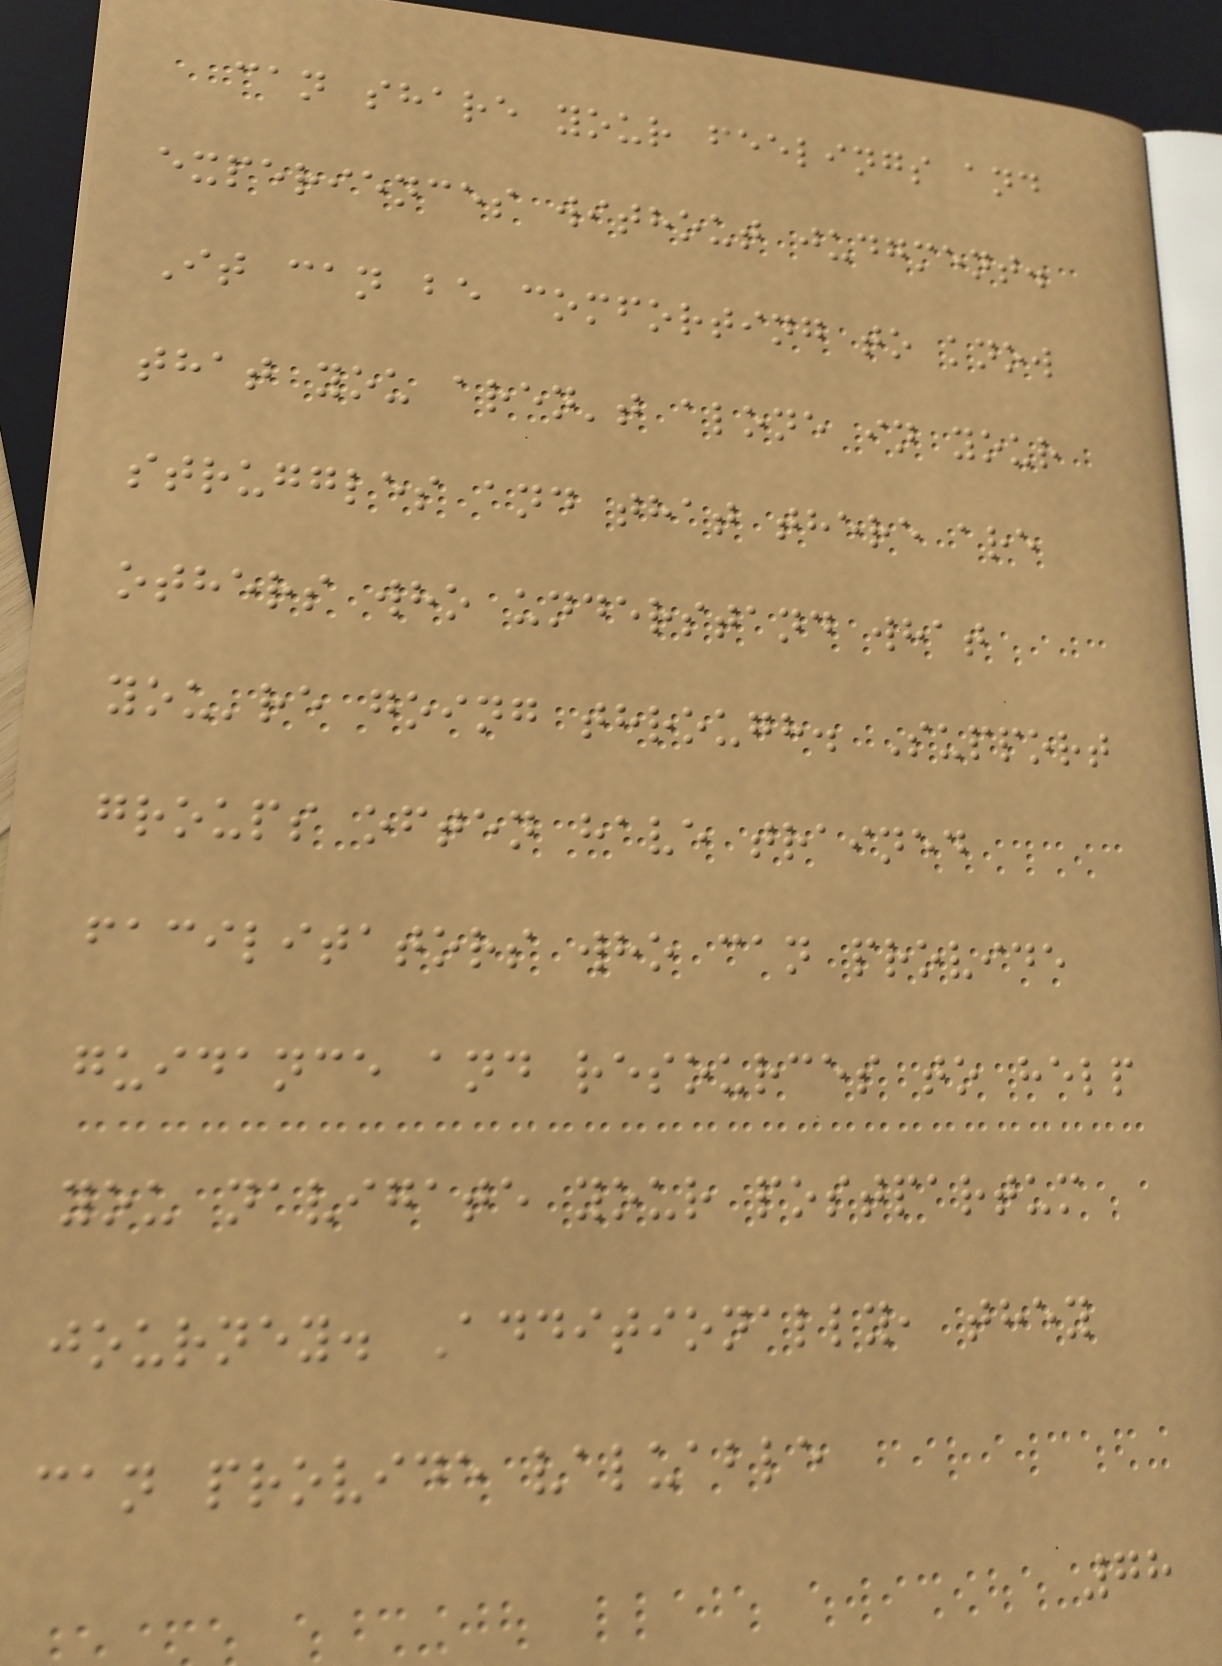can share your feelings and
experiences without judgment.
It can be comforting to know
that you aren't alone in your
struggles and that there are
others who understand what
you're going through. Support
groups often have trained
facilitators who can provide
guidance and resources to help
you navigate your postpartum
journey. Additionally, they
can provide valuable
78
